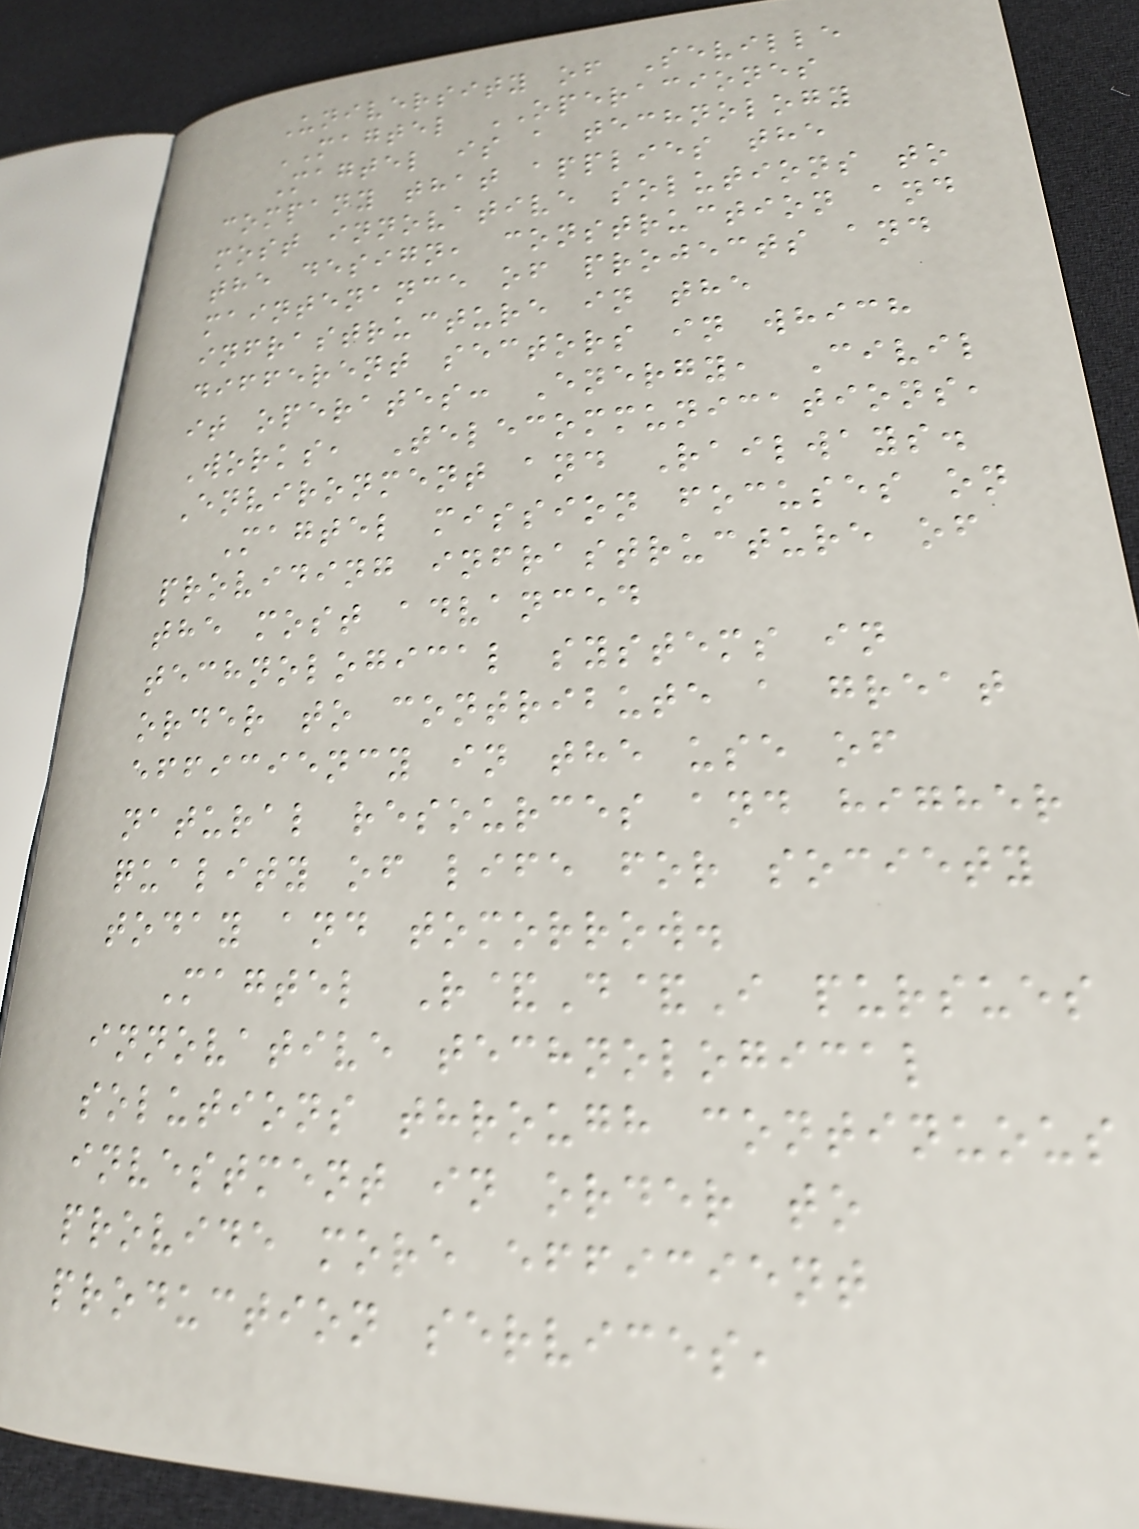University of Seville
MAGTEL OPERACIONES
Magtel is a technology
company that applies the
most innovative solutions to
the design, construction and
maintenance of projects and
infrastructure in the
different sectors in which
it operates: Energy, Civil
Works, Telecommunications,
Environment and Railways.
Magtel mission focuses on
providing infrastructure of
the most advanced
technological systems in
order to contribute a great
efficiency in the use of
natural resources and higher
quality of life for society
today and tomorrow.
Magtel R&D&I pursues
innovative technological
solutions through continuous
investment in order to
provide more efficient
production services,
